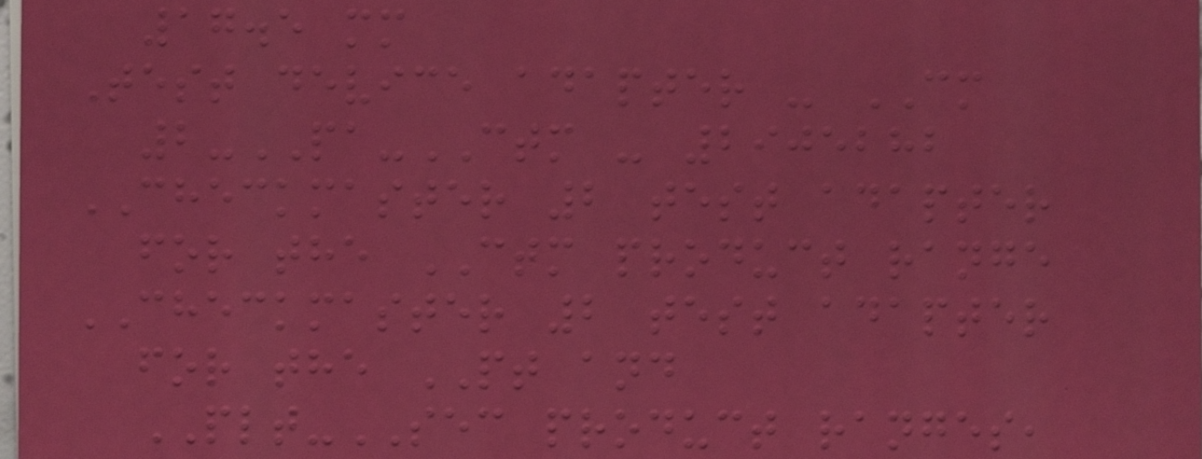17.5 mm
Test device adapter - CM
2-PA-CTM - 2905282
CHECKMASTER 2 test adapter
for the CTM product range
CHECKMASTER 2 test adapter
for the PT and
PLT-SEC product ranges,
